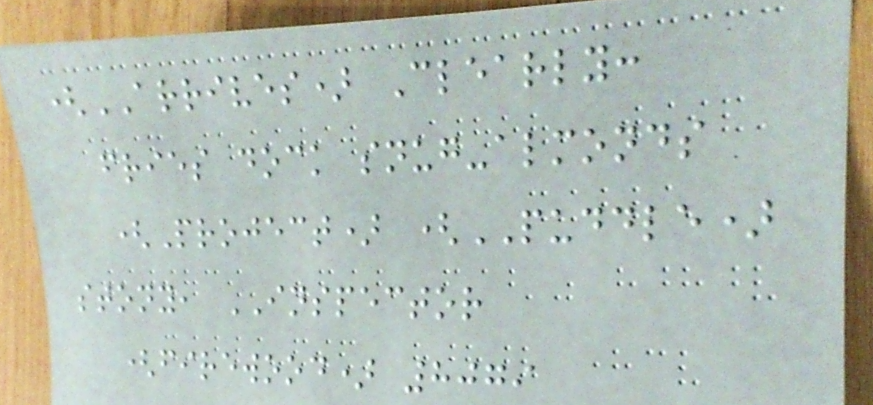(ARRIVES) Clearly:
fries dock snug-almonds
(Project) (PUDDLE)
stony, INSPECTOR
(firewood) 8079
